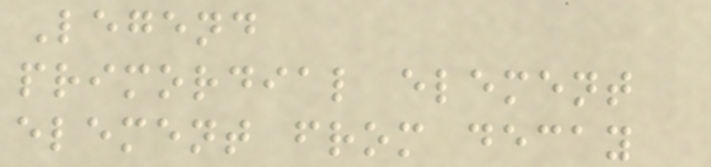Legend
primordial element
element from decay
